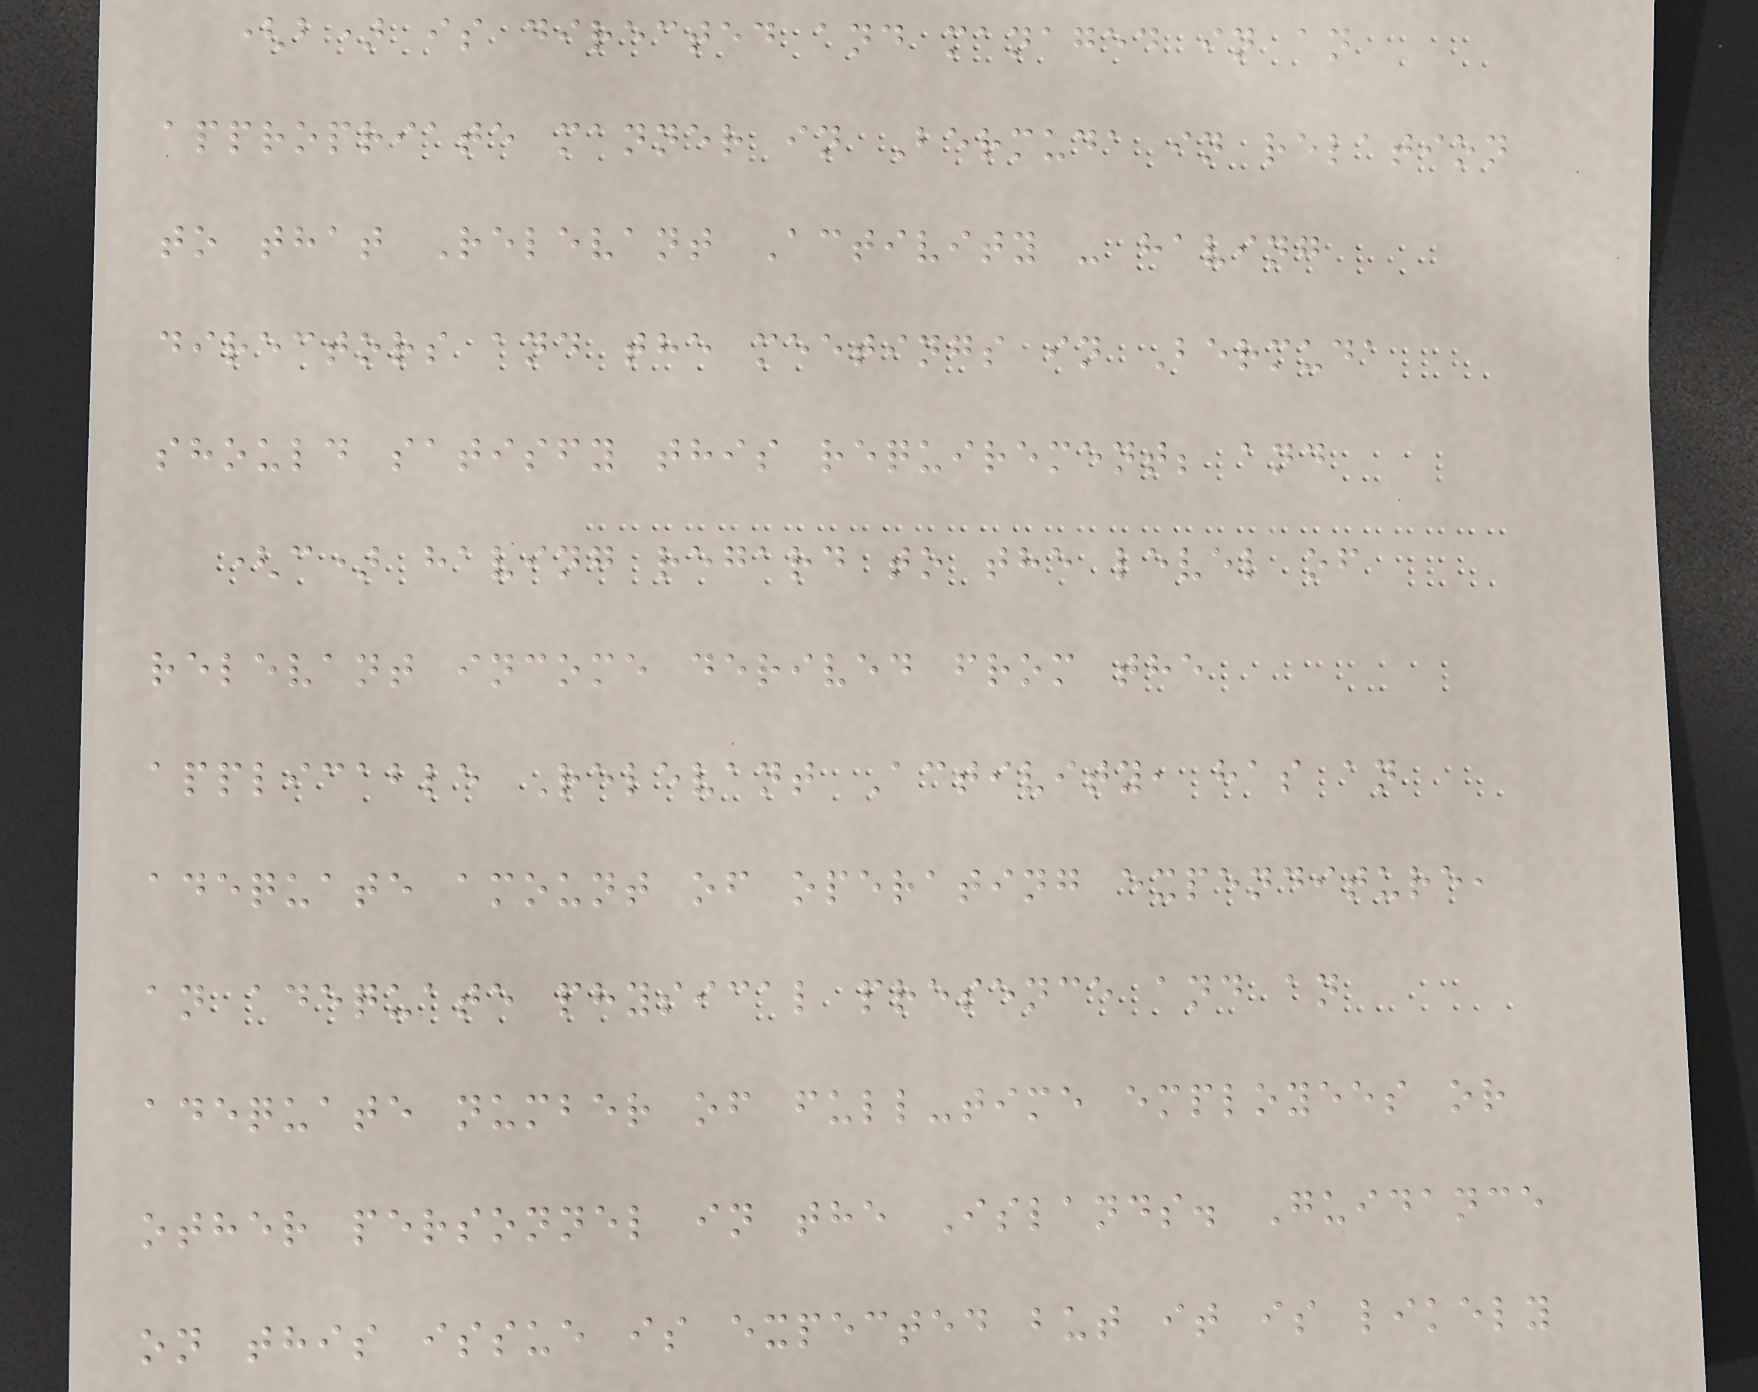(b) is directed and managed in an
appropriate manner in Bermuda in relation
to that Relevant Activity - having
directors and the meetings in Bermuda
should satisfy this requirement; and
(c) having regard to the level of
relevant income derived from the
applicable Relevant Activity, has an
adequate amount of operating expenditure,
an adequate physical presence and an
adequate number of full-time employees or
other personnel in the Islands. Guidance
on this issue is expected but it is likely
